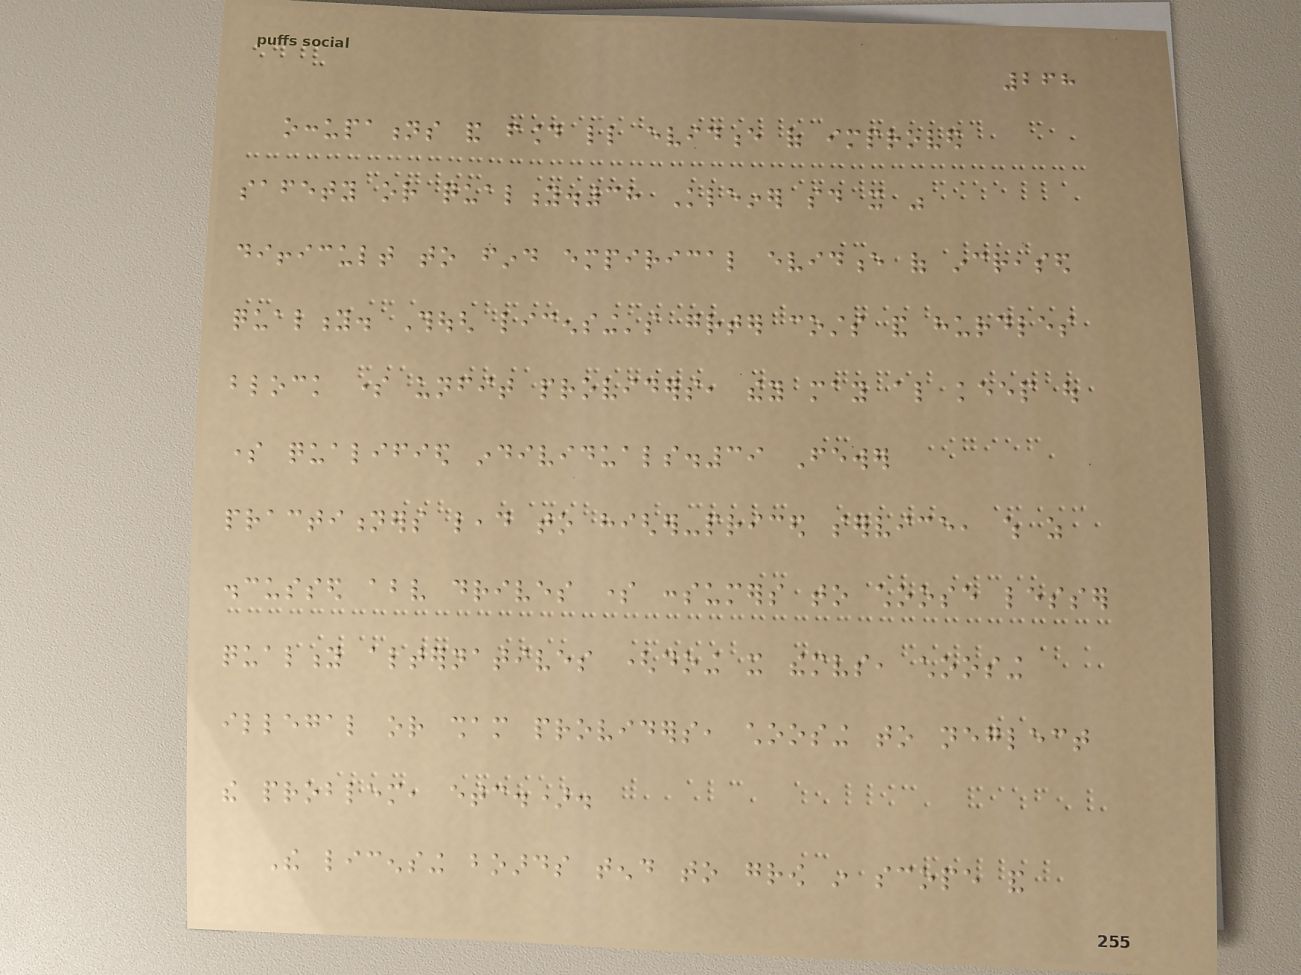268
occupations and found little evidence of improved
safety or quality.38 Kleiner said it was
difficult to find empirical evidence of increased
quality. Though licensing's greater costs and hurdles
block some unfit providers, they may also keep out
some qualified individuals.39 Fewer
practitioners lead to higher-priced service, which as
discussed above drives some consumers to choose lesser
quality alternatives (doing it themselves, choosing
illegal or sham providers, choosing to neglect
the problem, etc.).
The licensing boards tend to grow in scope and
